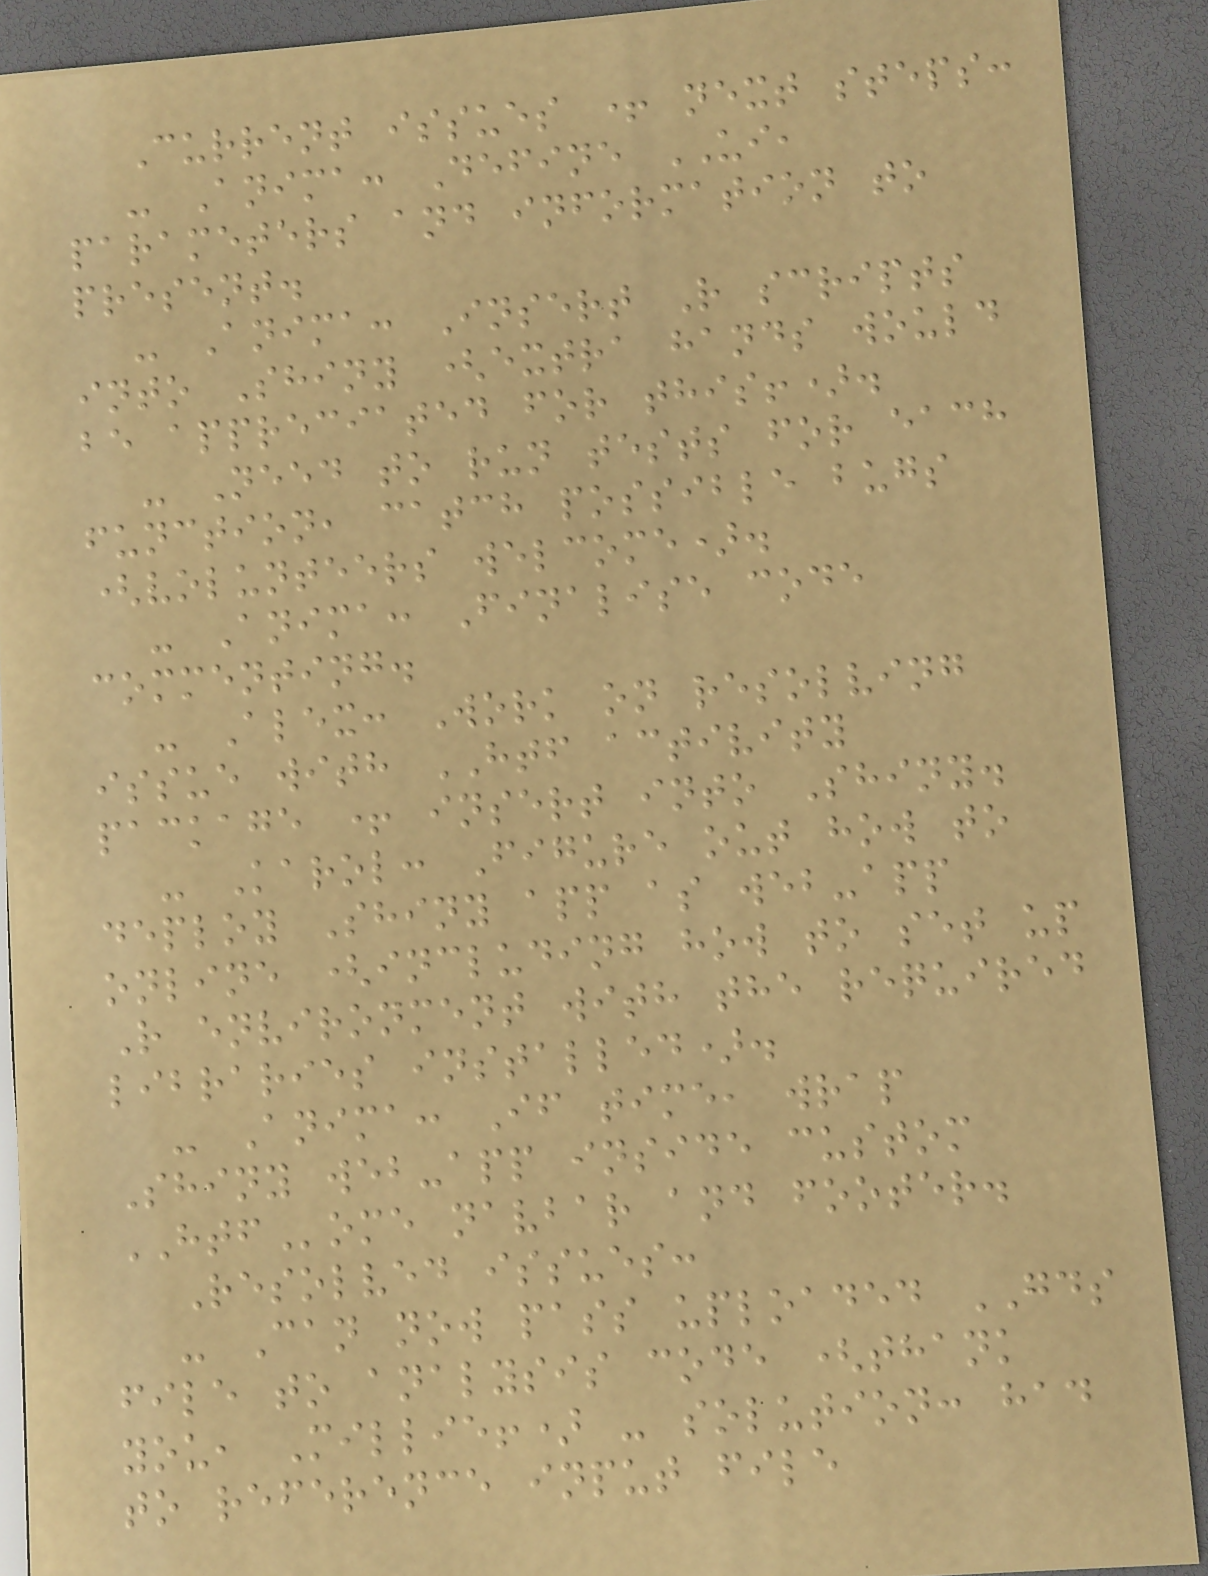Current issues + next steps:
- Anima: Define UI,
parameters and information to
present.
- Anima: Insert R scripts
into Shiny (extra hands would
be appreciated for this!).
- Need to run tests for each
function, catch possible bugs
(volunteers welcome).
- Anima: Finalise code
commenting.
- Alex: Work on resolving
issue with HTF activity
package + insert into Shiny.
- Karol: Figure out how to
deploy Shiny app as web-app
online (including how to set up
R environment with the required
libraries installed).
- Anima: If time, wrap
Shiny web-app inside custom
HTFome navbar and footer.
Resolved issues:
- Can now pass uploaded GDS
file to analysis code (thank
you, Millie!) - solution: had
to reference input file
